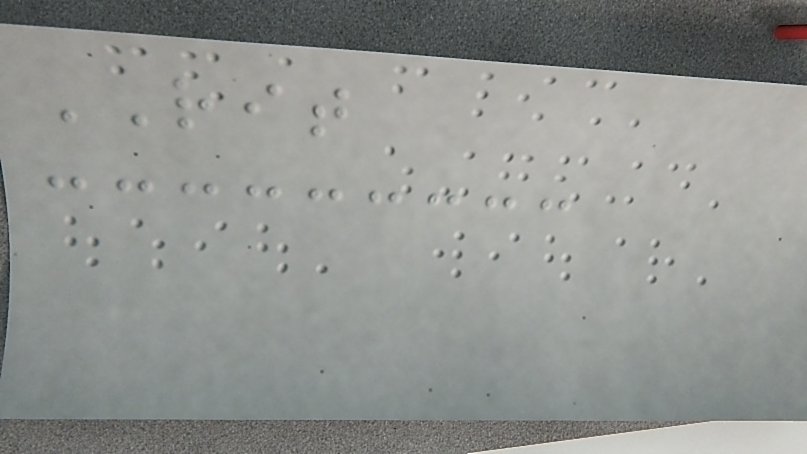RIT
